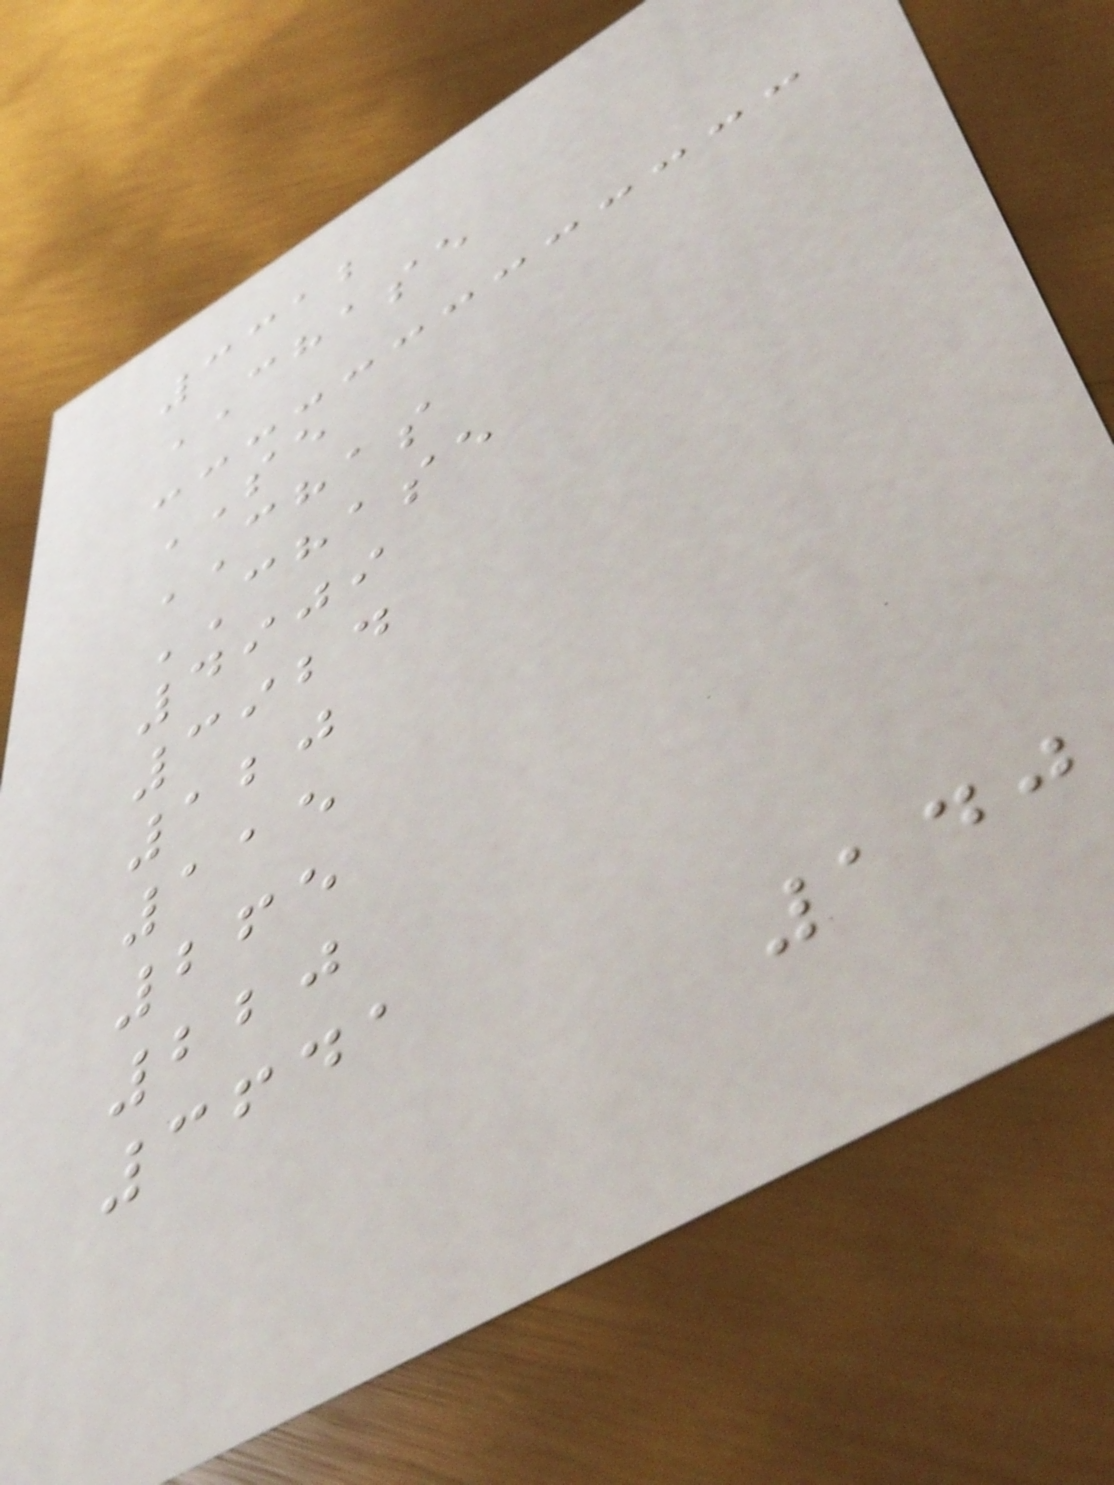3312
CHASE
SE
CHAS
CHASE
4909
3924
120
115
265
220
3641
140
